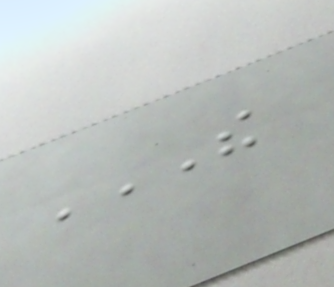THE
